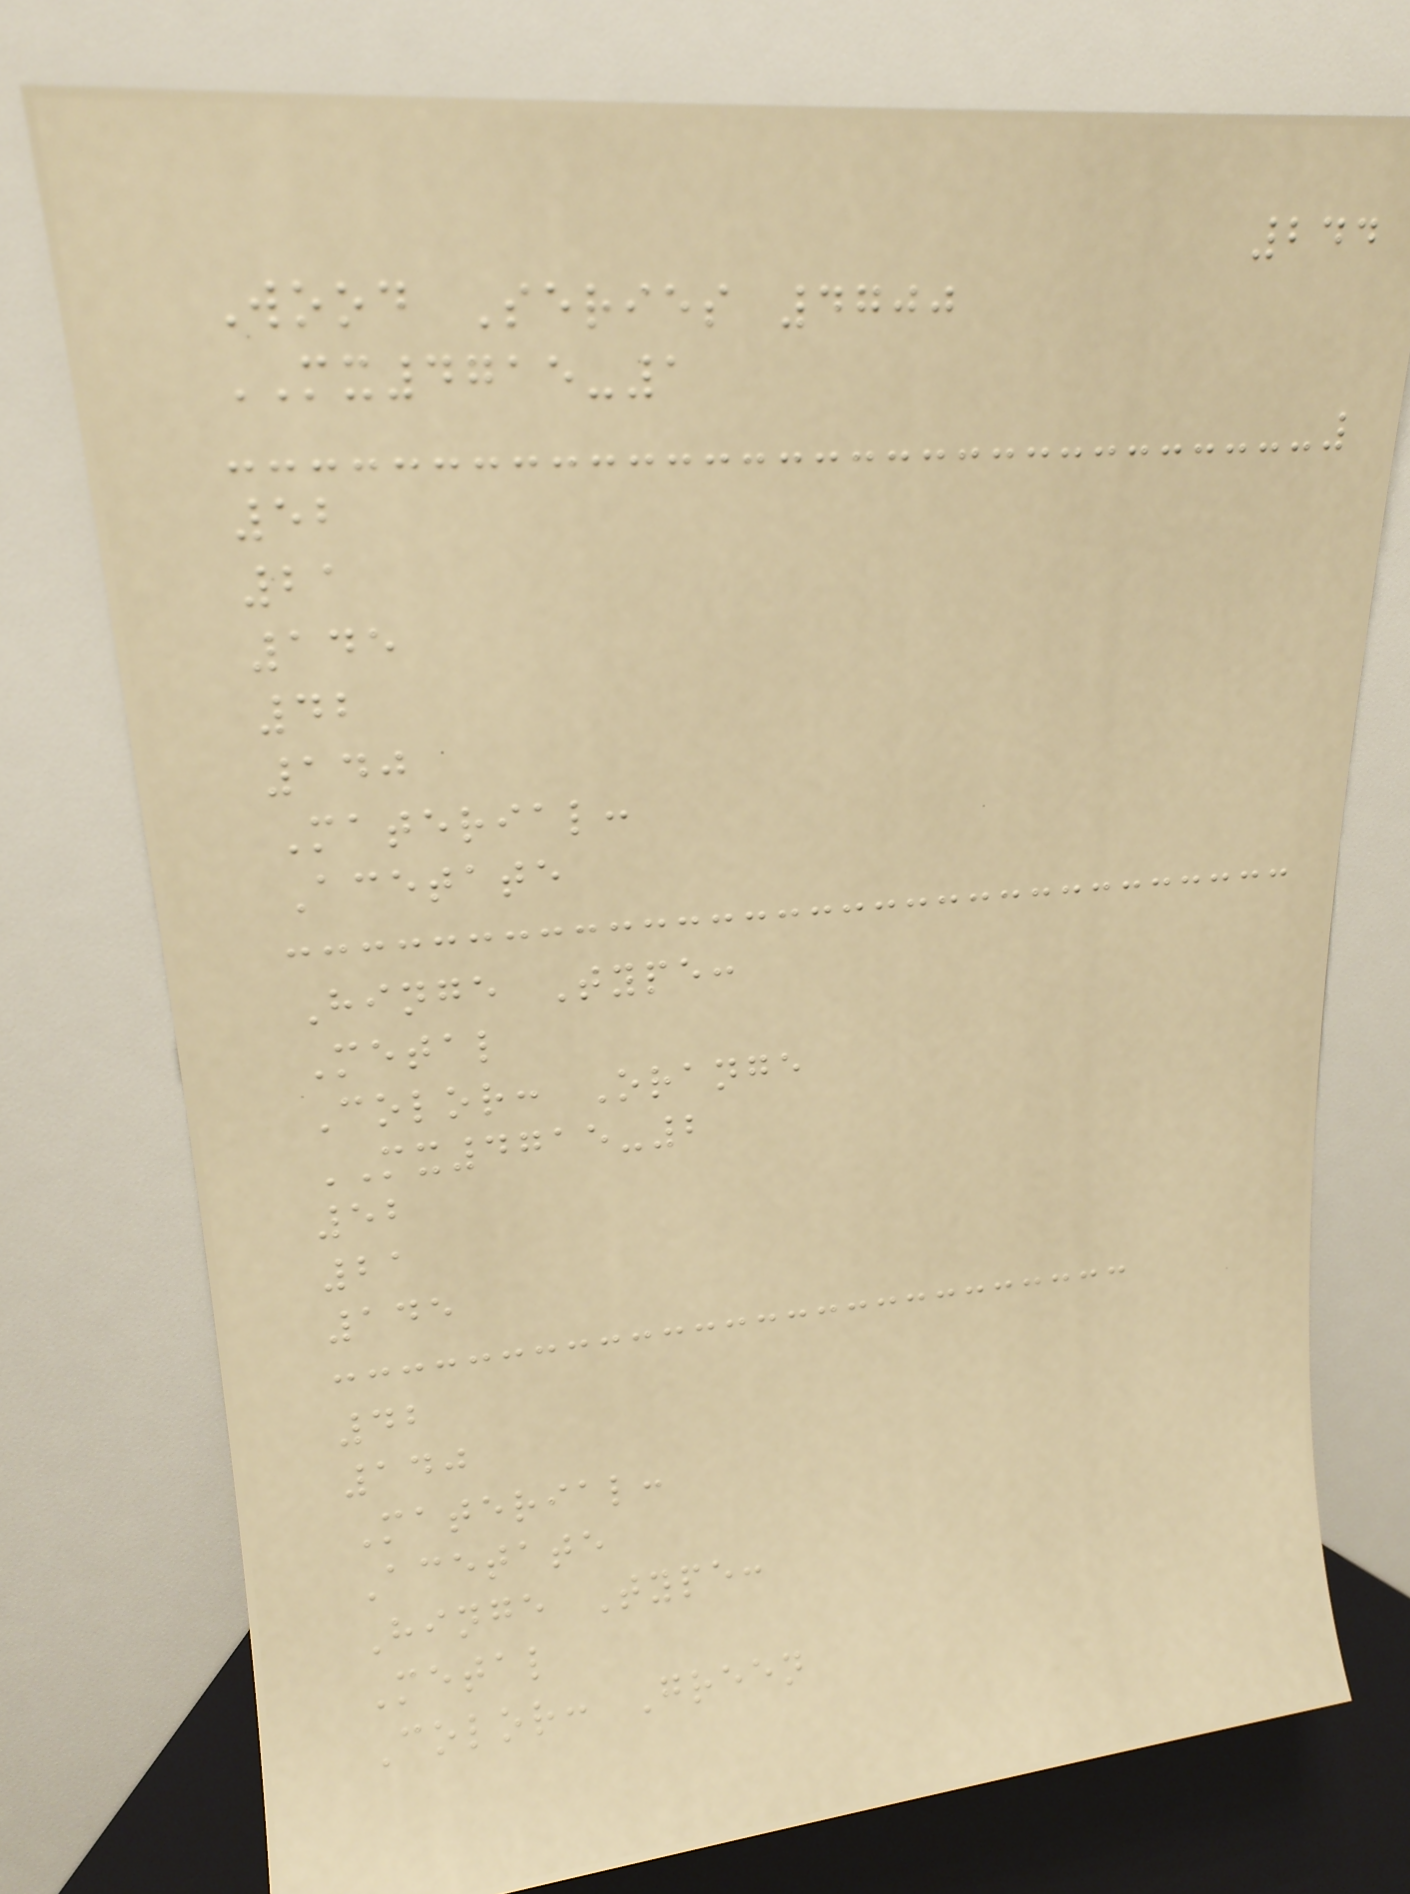244
Wood Series 4700
MX4715-1
52
21
145
42
140
Material:
Acetate
Hinge Type:
Metal
Color: Orange
MX4715-2
52
21
145
42
140
Material:
Acetate
Hinge Type:
Metal
Color: Green
